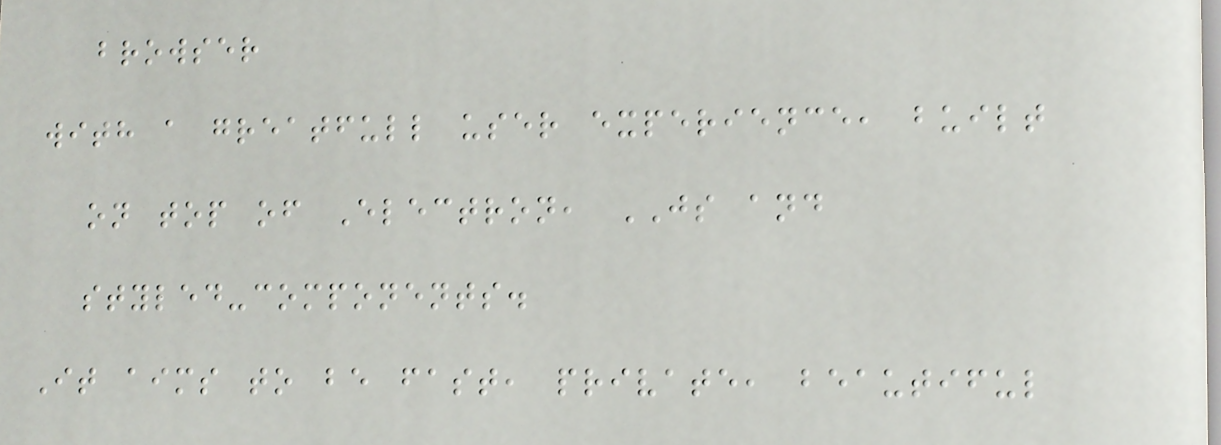browser
with a greatfull user experience, built
on top of Electron, JS and
styled-components.
It aims to be fast, private, beautiful
